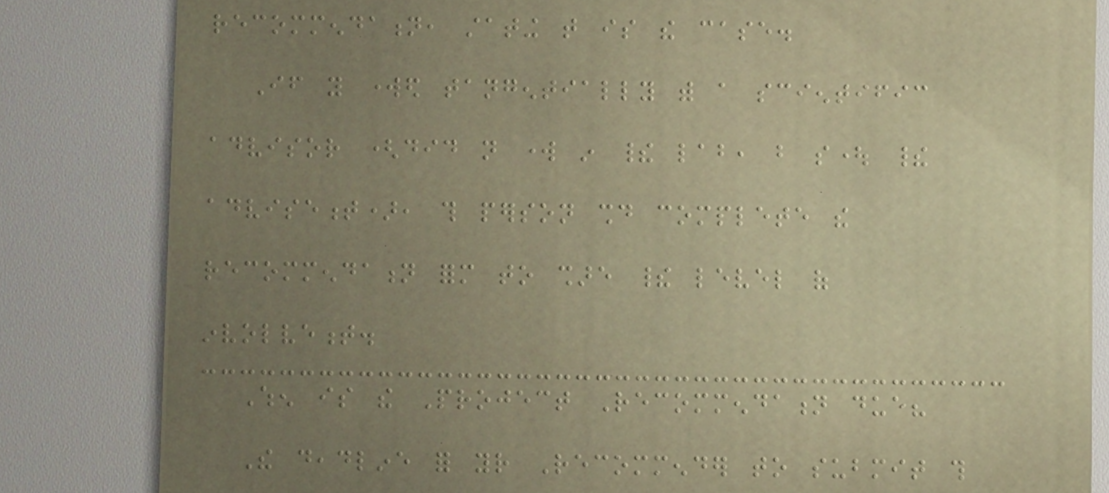recommendation, stating that is the case.
If you worked tangentially with a scientific
advisor (did not work in their lab, but sought their
advisement), this person should complete the
recommendation form to share their level of
involvement.
When is the Project Recommendation due?
The deadline for your Recommender to submit this
